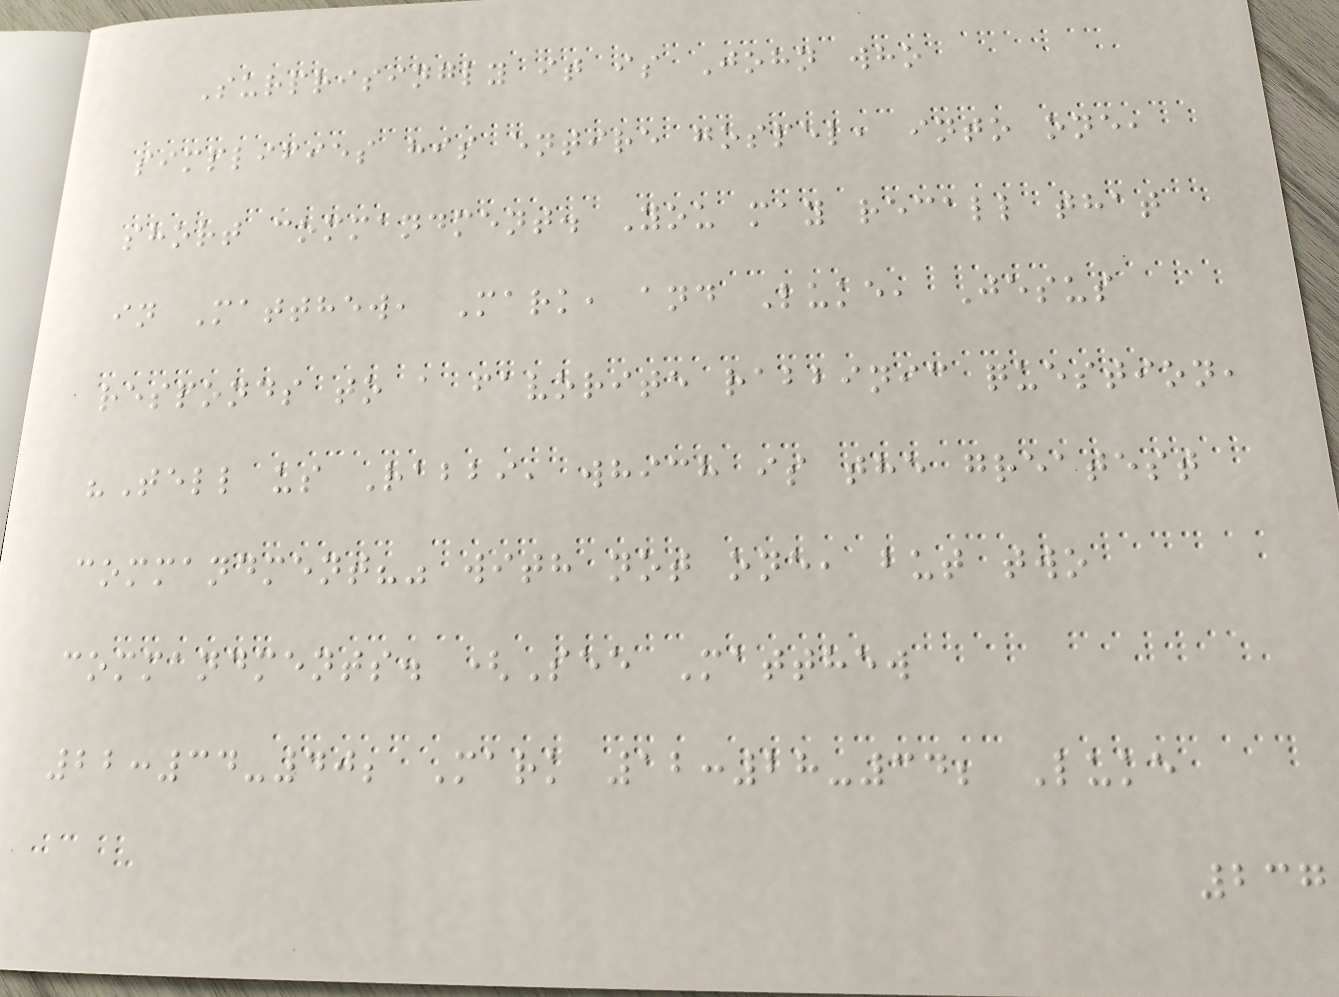Surprisingly it is John who
simplifies his entire gospel, into one,
short commandment. You may recall that
in Matthew, Mark, and Luke, Jesus
responds to a favorite rabbinic question,
"Tell us Rabbi, which is the greatest
commandment?" with not one, but two
commandments. (See Matthew
22:34-40; Mark 12:28-34; Luke
237
